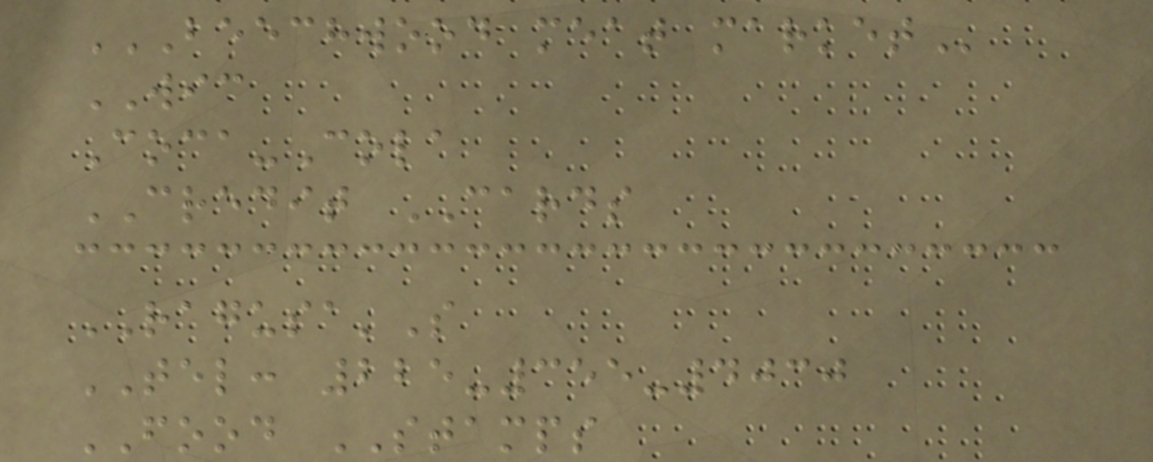BEECHWOOD MEAT MARKET
WIC
Coca-Cola
CREDIT CARDS
RAGUSA'S
TEL: 225-355-4030
FOOD STAMPS
